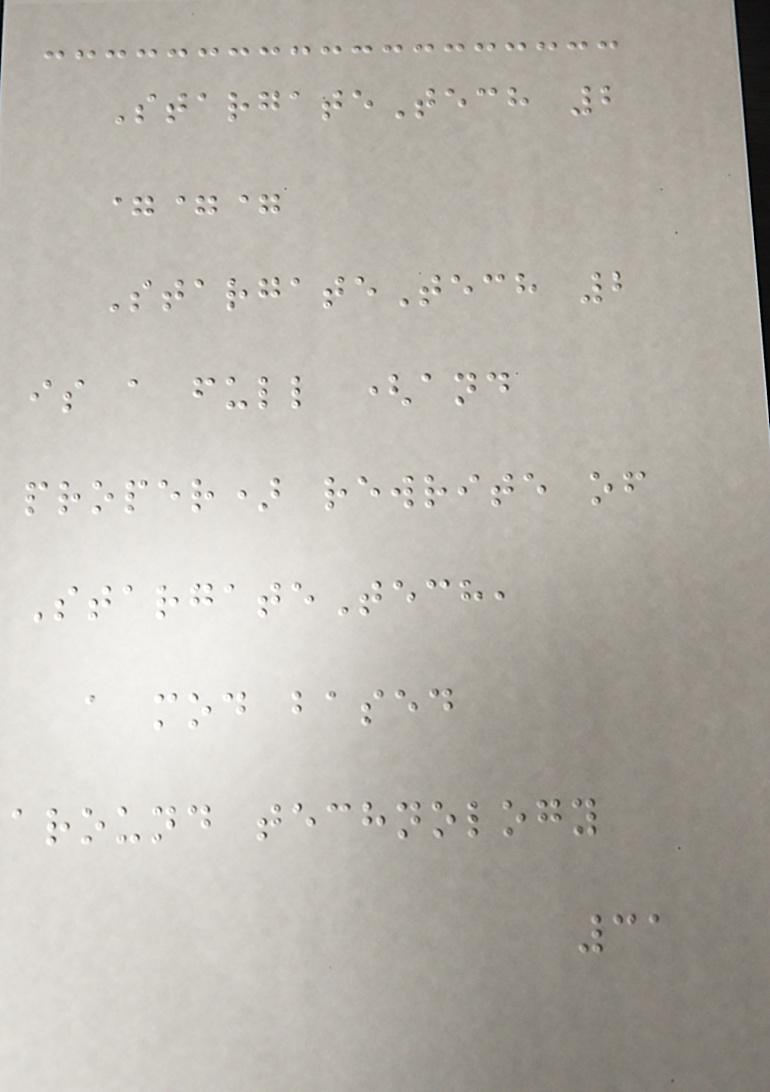StargateTech 2
===
StargateTech 2
is a full (and
proper) rewrite of
StargateTech,
a mod based
around technology
31
